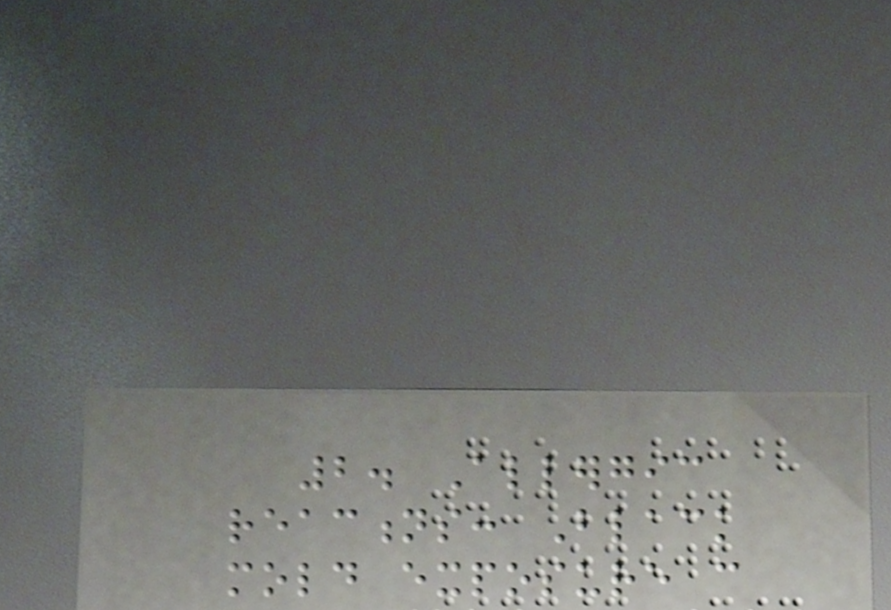2. Allergic
reactions: Black
mold exposure can
